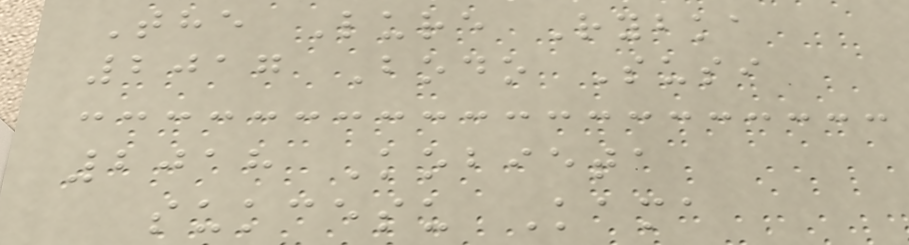The Lure Rybka
2017 Bodo Susi
2018 Kobieta
sukcesu Kama
